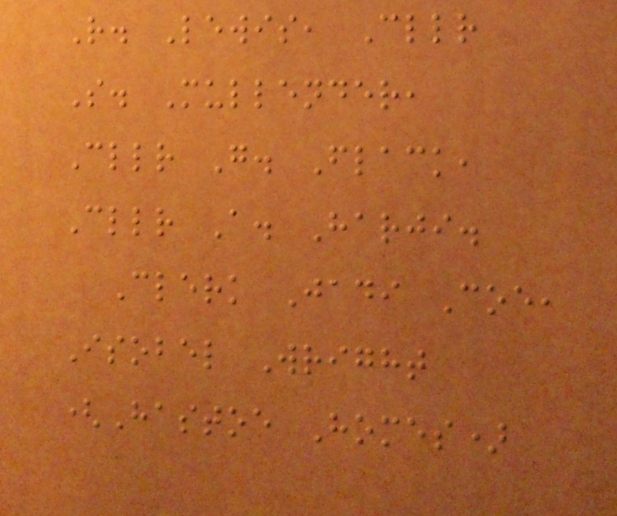R. Lewis, Cllr
S. Mullender,
Cllr G. Flack,
Cllr A. Harji.
Clerk Jadi Coe,
Isobel Wright
(Hastoe Homes)
